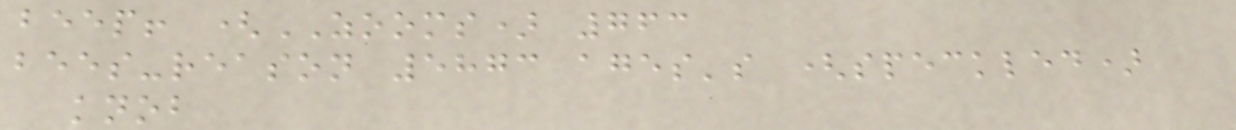beep! (ZOOMS) 763
bees-reason 5873 ages's (speckled)
knob
